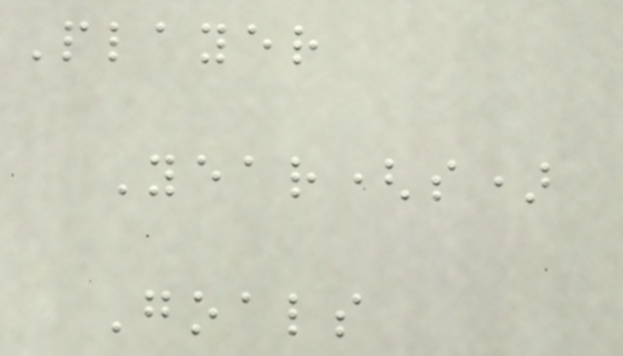Player
Year(s)
Goals
